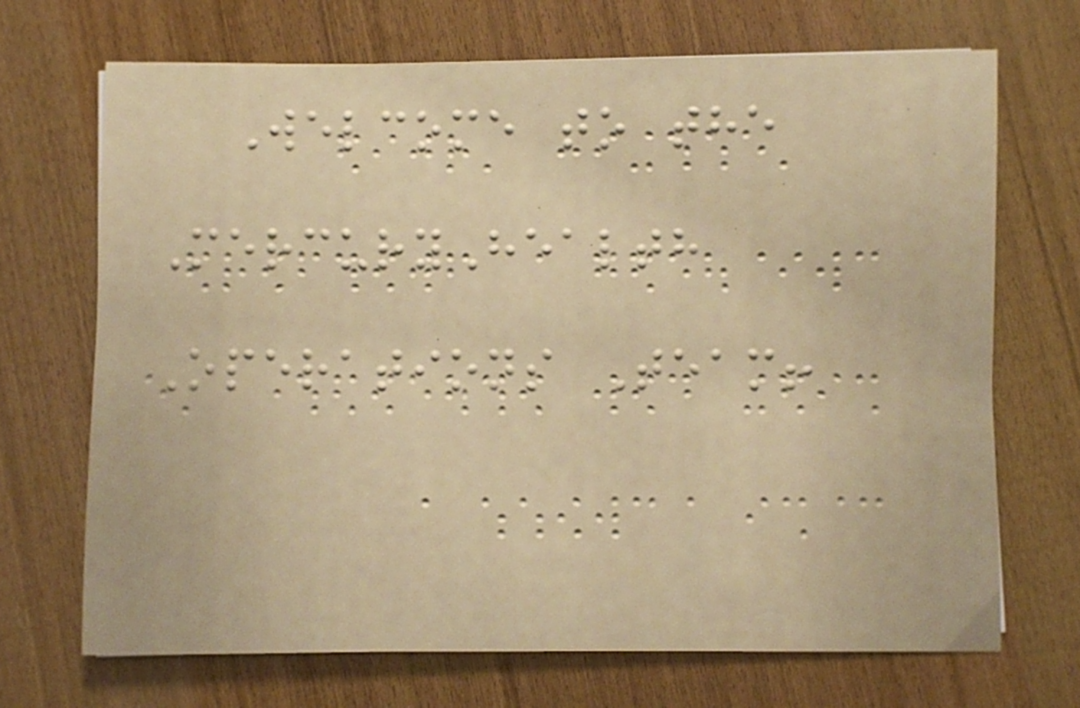Welcome to the
MercuryHealth
Operations Team!
